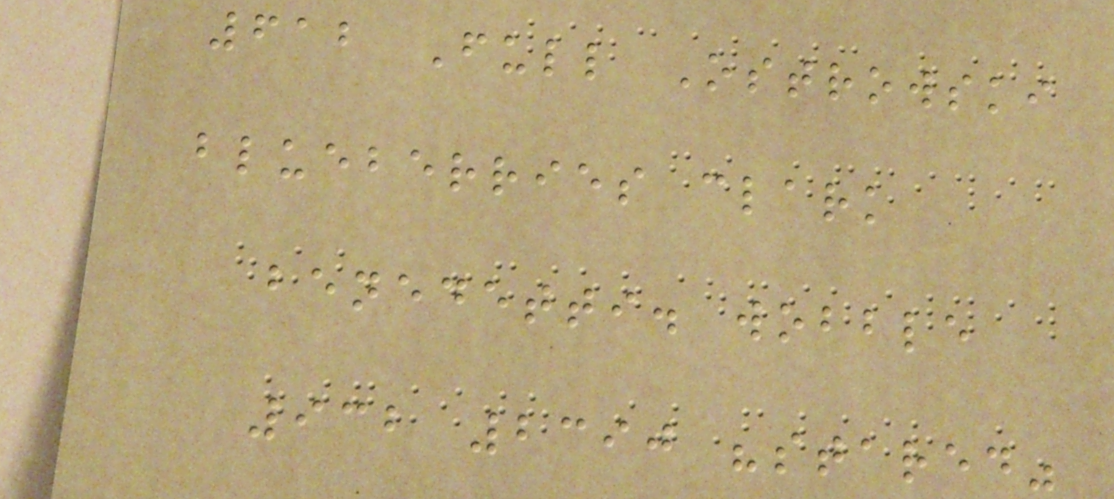612 Full Ostrowski
blueberries clark
benedetti. wobble
932 2390 "stared"
